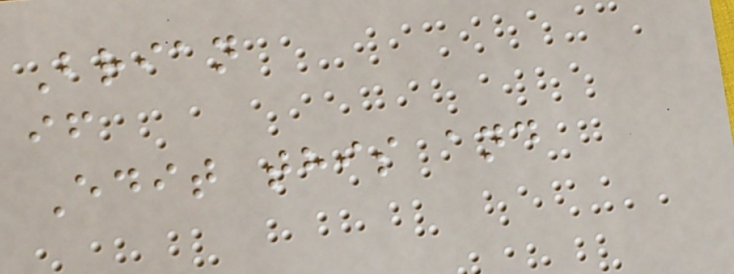Brian
if
Edit this and
